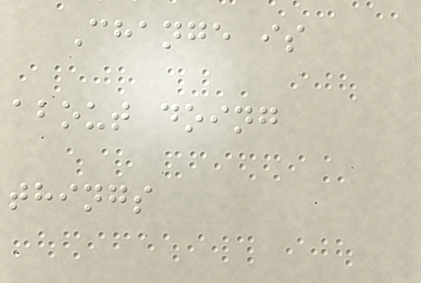Change is
about doing
things
